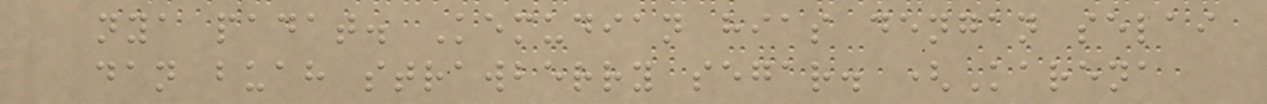nya padat. Kemudian hias dengan selai
dan buah strawberry segar. (Karena
